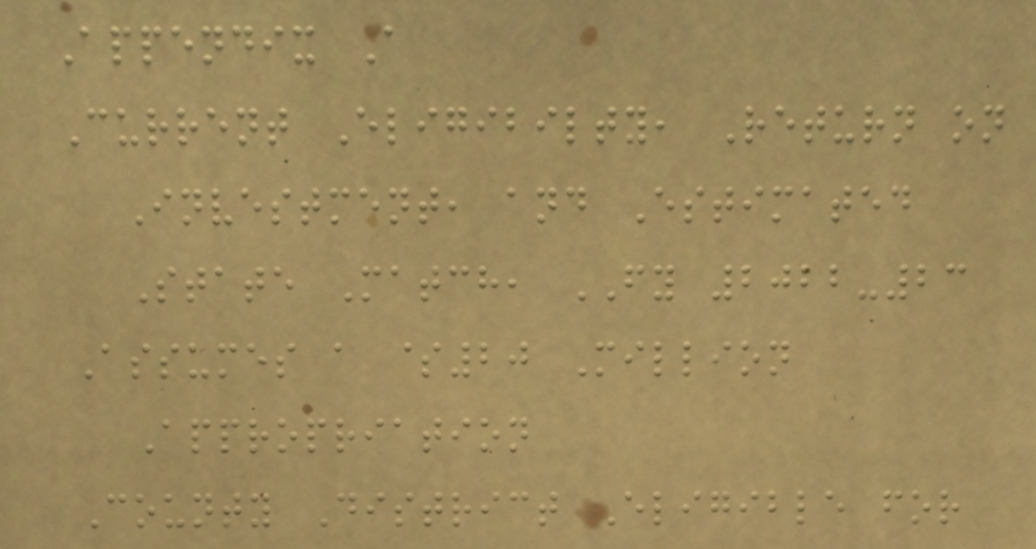Appendix A
Current Eligibilty, Return on
Investment, and Estimated
State Match, FY 2022-23
Assumes a $20 Million
Appropriation
County District Eligible for
